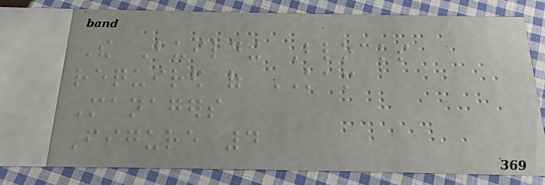The Building Blocks
required of KAM
Managers
Figure 4
